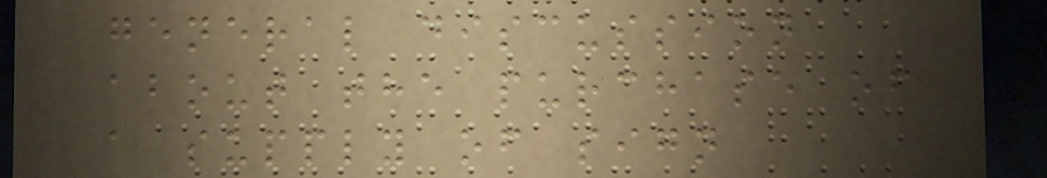general discussion
about the purchase of
a supply of sign
